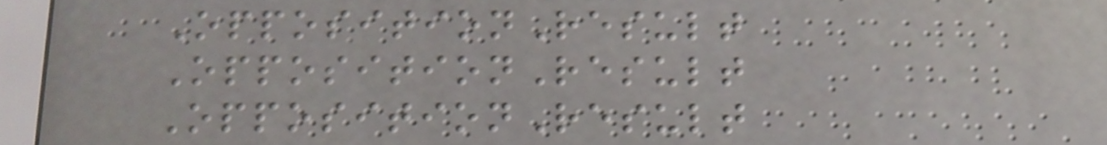OppositionResult
OppositionResult
OppositionResult
